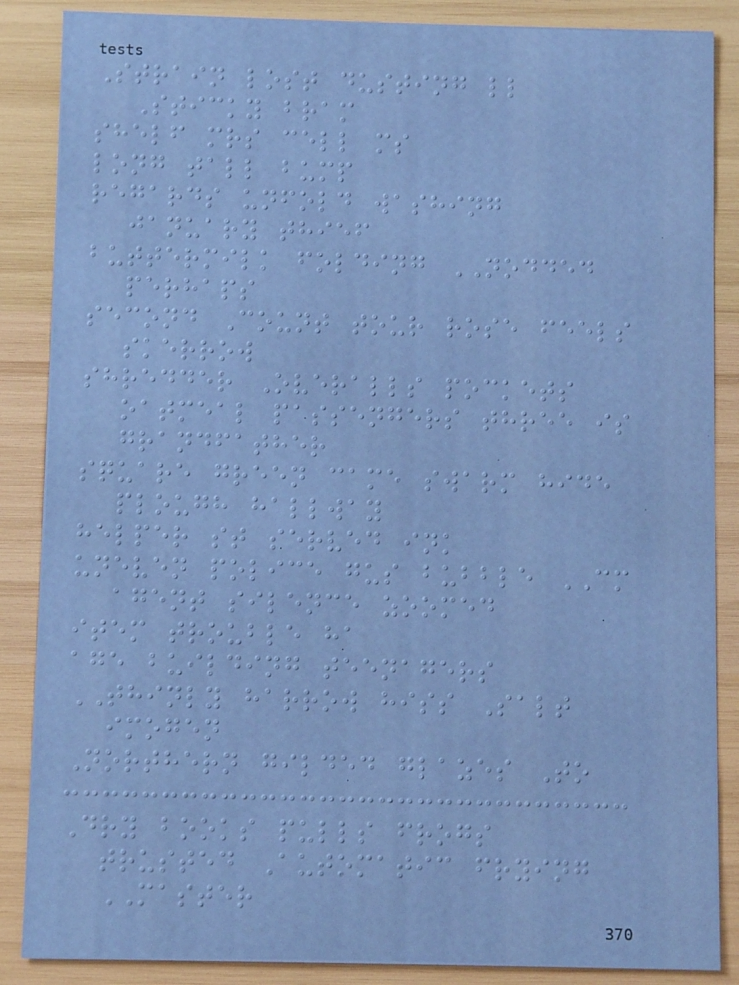Strain lost dusting ll
Sticky bram
shelf mrs cell ms
long tall bump
regards unfold washing
january thief
buttermilk folding NODDED
perhaps
second Count tour rose feels
skerrow
shredder Overalls pockets
oatmeal passengers three is
grandfather
square green came swarm hide
plough hallway
helper st served ink
uneven police gus bubble CM
agent silence zoomed
item trouble ha
age building teenagers
THINLY harrow hiss Salt
imogen
Northern gilded glazes To
Dry books pulls frogs
trusted Automatic frying
MASTER
